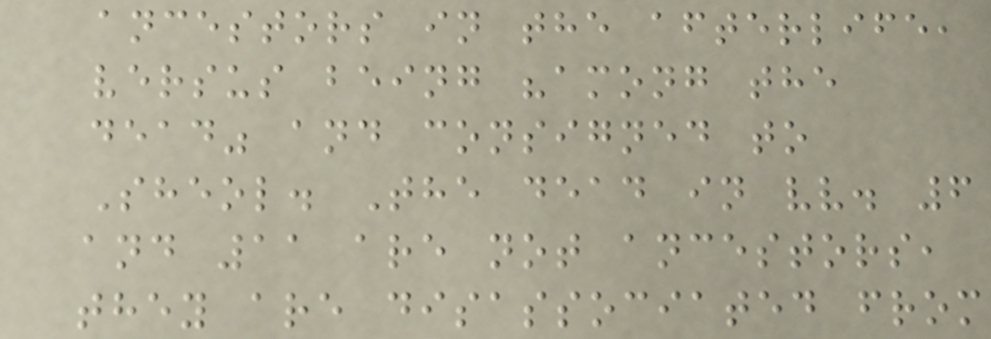ancestors in the afterlife,
versus being "among the
dead" and consigned to
Sheol. The dead in vv. 6
and 11 are not ancestors,
they are disassociated from
